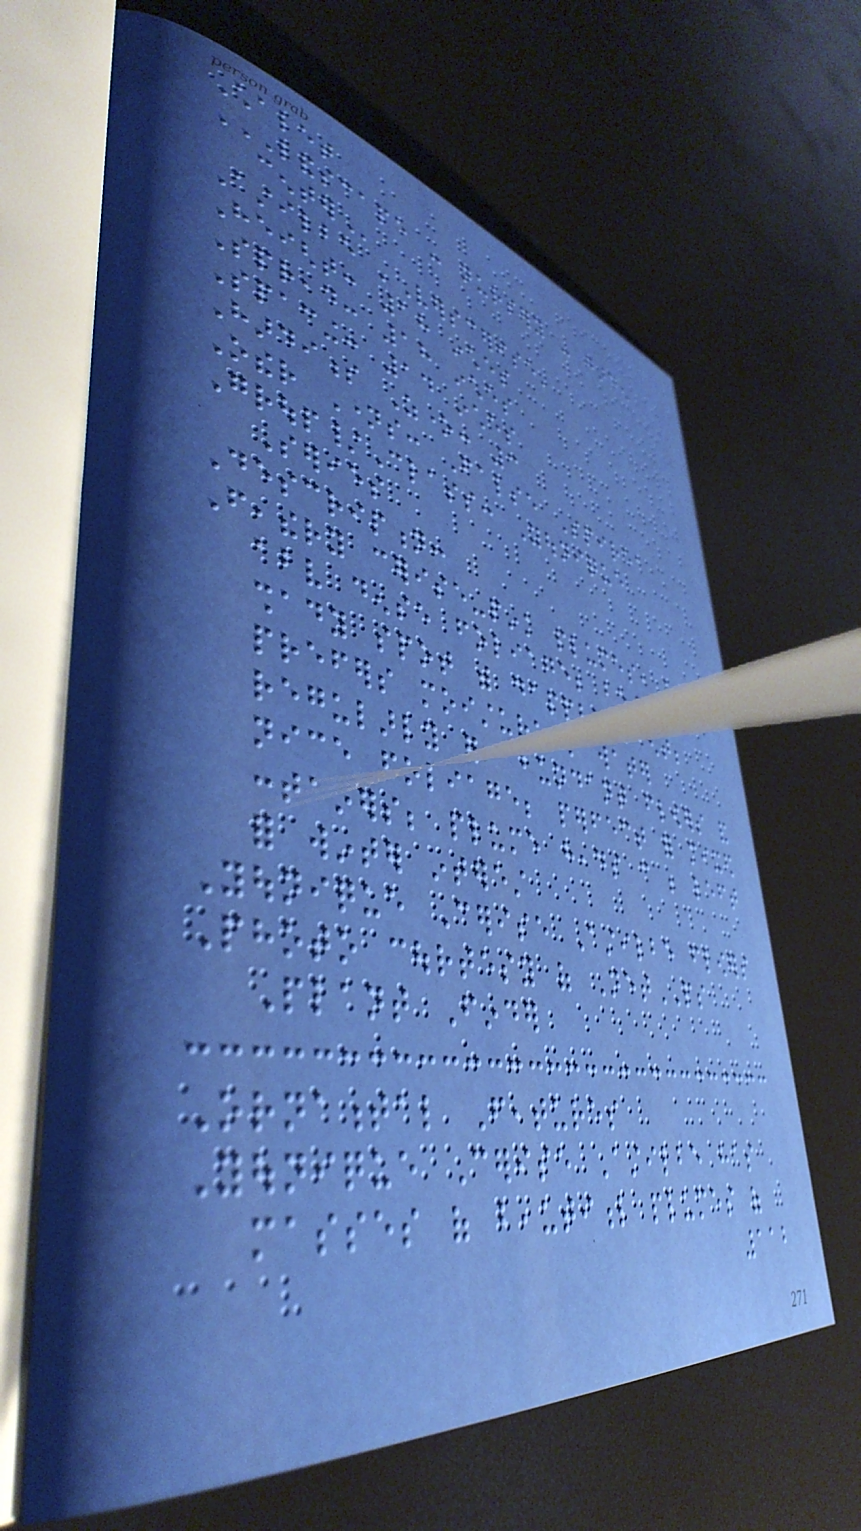Chalet
LANDSCAPE - NURSERY - GARDEN
CENTER
Astilbe 'Verscerise'
Height: 18 inches
Spread: 18 inches
Spacing: 14 inches
Hardiness Zone: 3
Other Names: False Spirea
Group/Class: Younique
Series
Description:
Feathery cerise-pink plumes, rise
above dense foliage; best in a
shady spot with dappled light;
prefers moisture so water
regularly for abundant flowers and
nice foliage; perfect for mixed
containers; plume heads can be left
for winter interest
Younique Cerise Astilbe flowers
Photo courtesy of NetPS
Plant Finder
Ornamental Features
Younique Cerise Astilbe has
masses of beautiful plumes of
112
